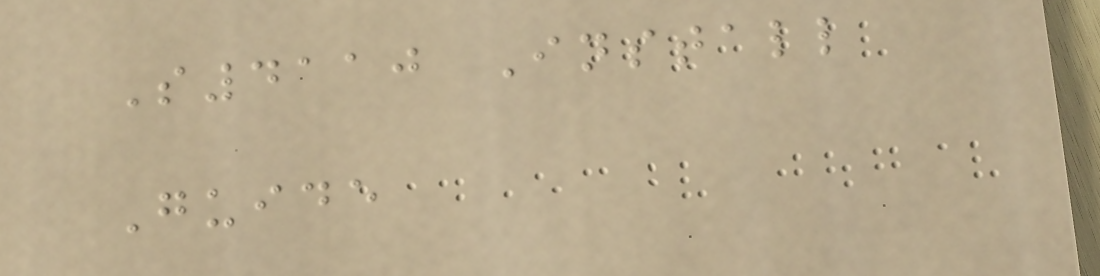S4110 Install
Guide
